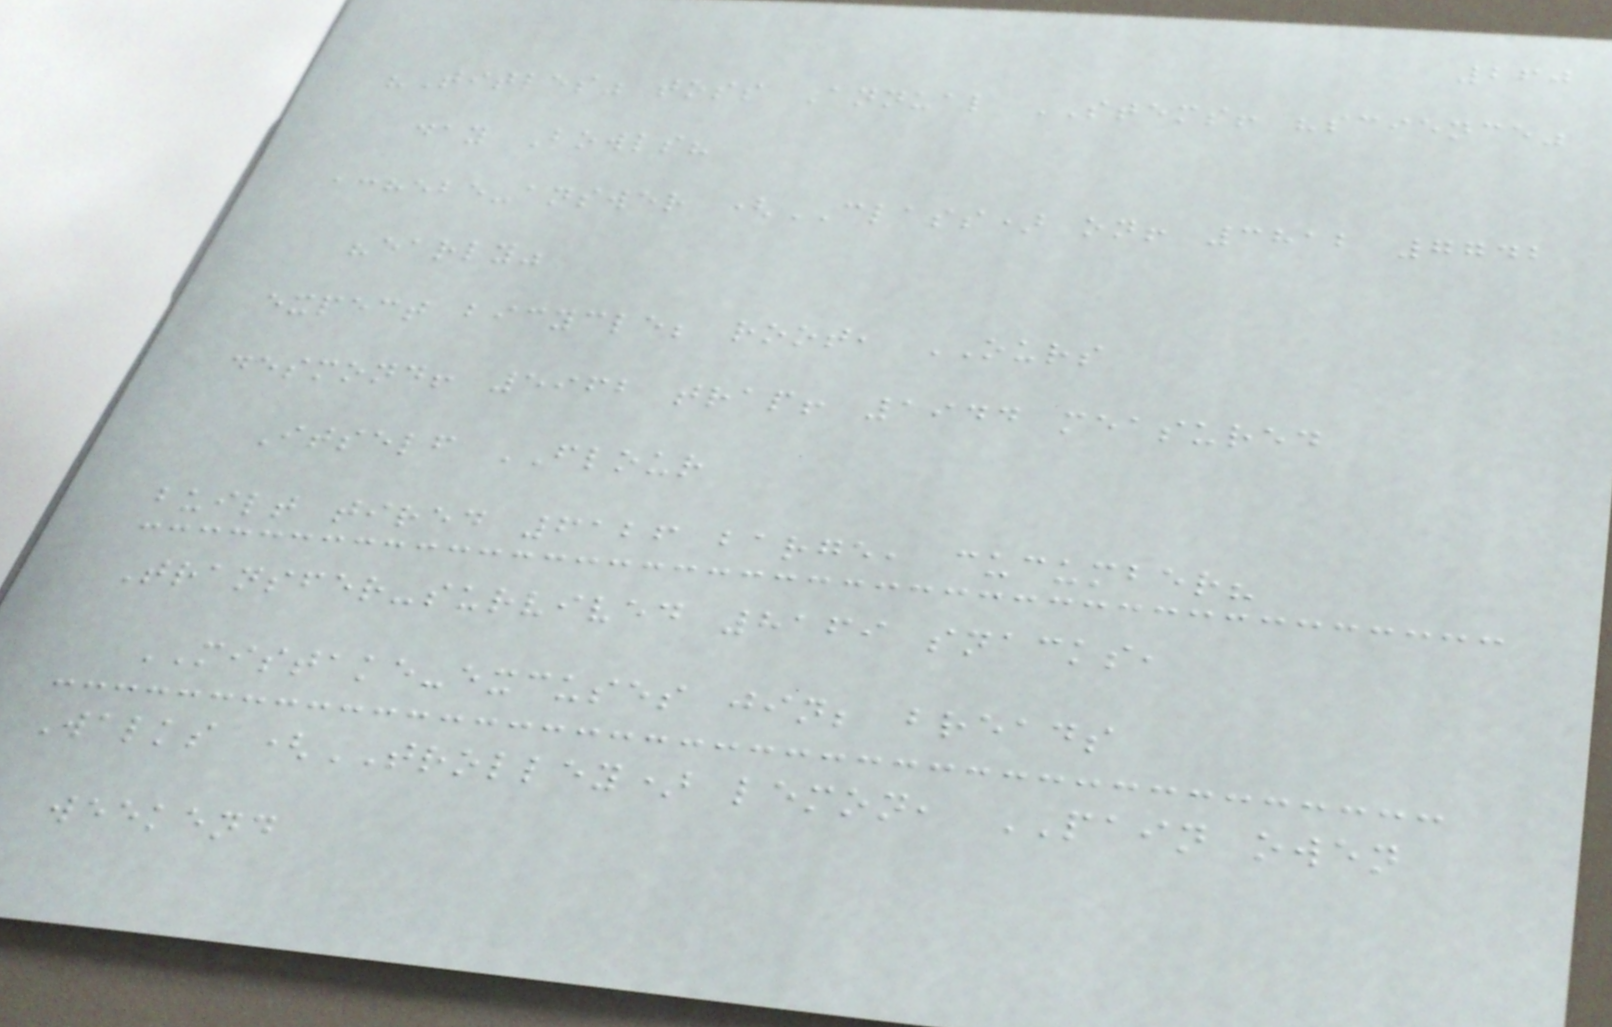260
"Titles" toss Annual STEMS! "science"
day Bowls?
achebe-answer (CLASS) on! 3812 7742
"early"
expect bicycle; root, OURS
desmond! 5962 trap! 1944 measured
Itself FLOUR
built tired 6126 barge, cucumber?
Transfer-survived 8169 snacks,
MISTAKE-excuses jin; breads
Walks (TROLLEY) lemon, PAIN owen
weekend
